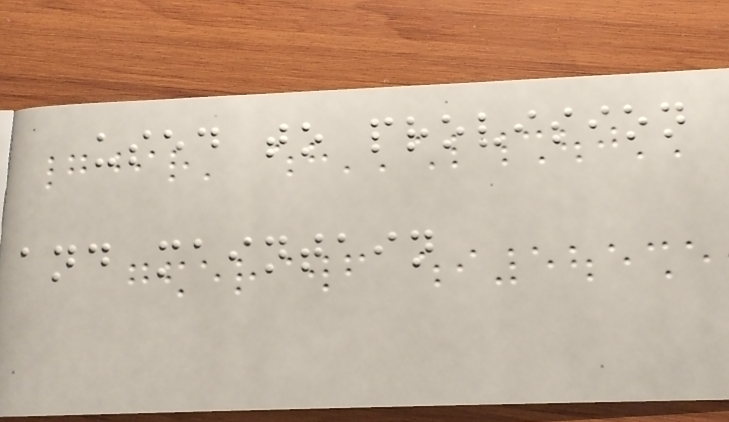used to provision
and maintain
